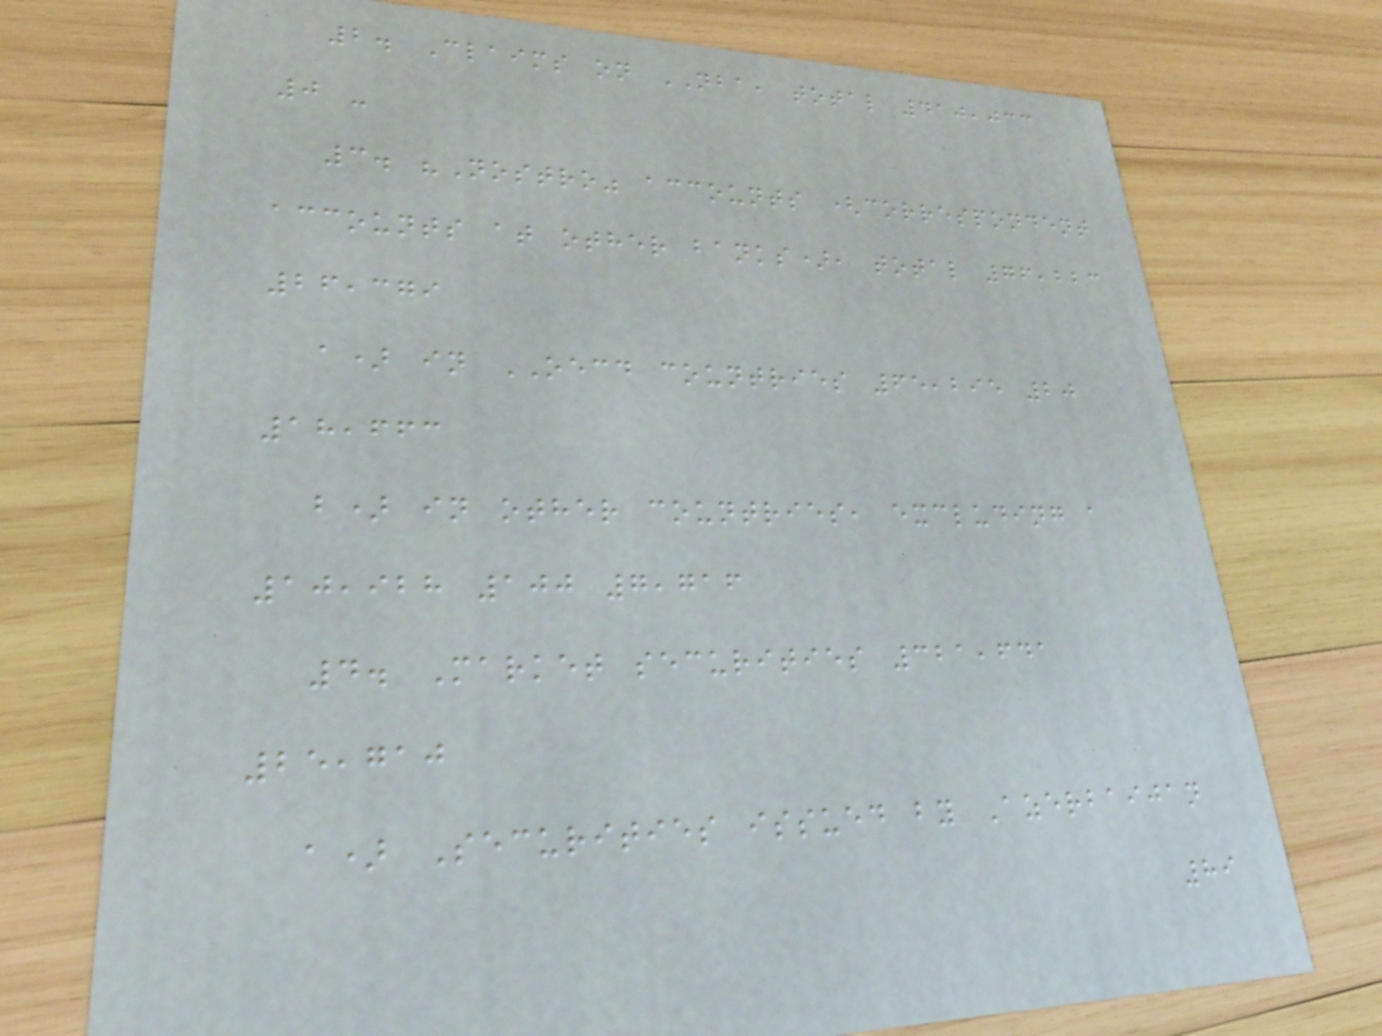2. Claims on NBA, total 410,033
0 -
3. "Nostro" accounts (correspondent
accounts at other banks), total 76,223
26,379
a) in OECD countries 65,295 20
18,663
b) in other countries, excluding a
10,928 100 7,716
4. Market securities 321,641
25,710
a) Securities issued by Azerbaijan
89
